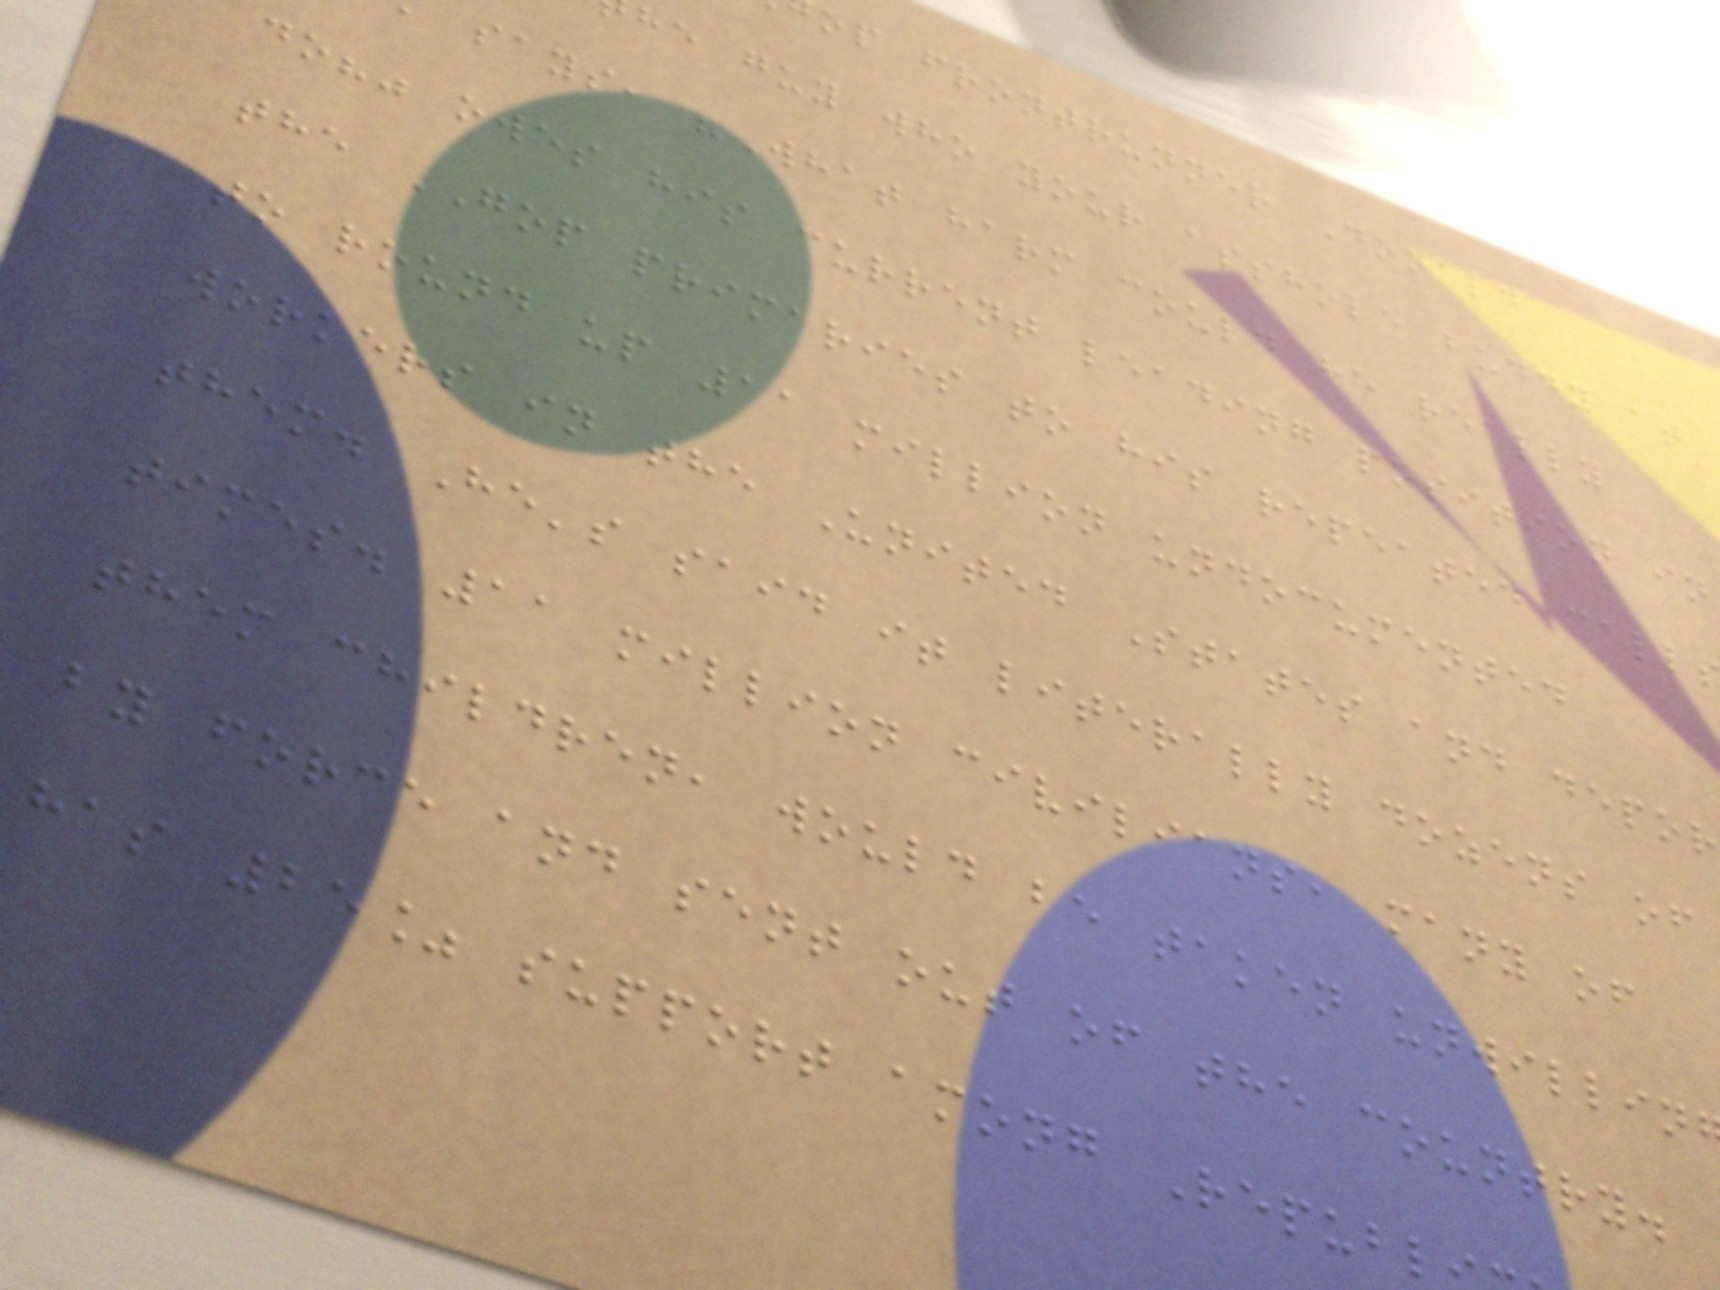op frontrunner Donald
he guy who your asshole buddy at
says, "What harm could he really
do?" owes his current leading position in
the GOP primaries to his repeated call
to round up 11 million undocumented
workers in the United States and depor
them. He's said it literally dozens of
times. 11 million civilians, many of
them children, would be taken unwillin
by force and sent out of the country.
has 25% support among Republ
